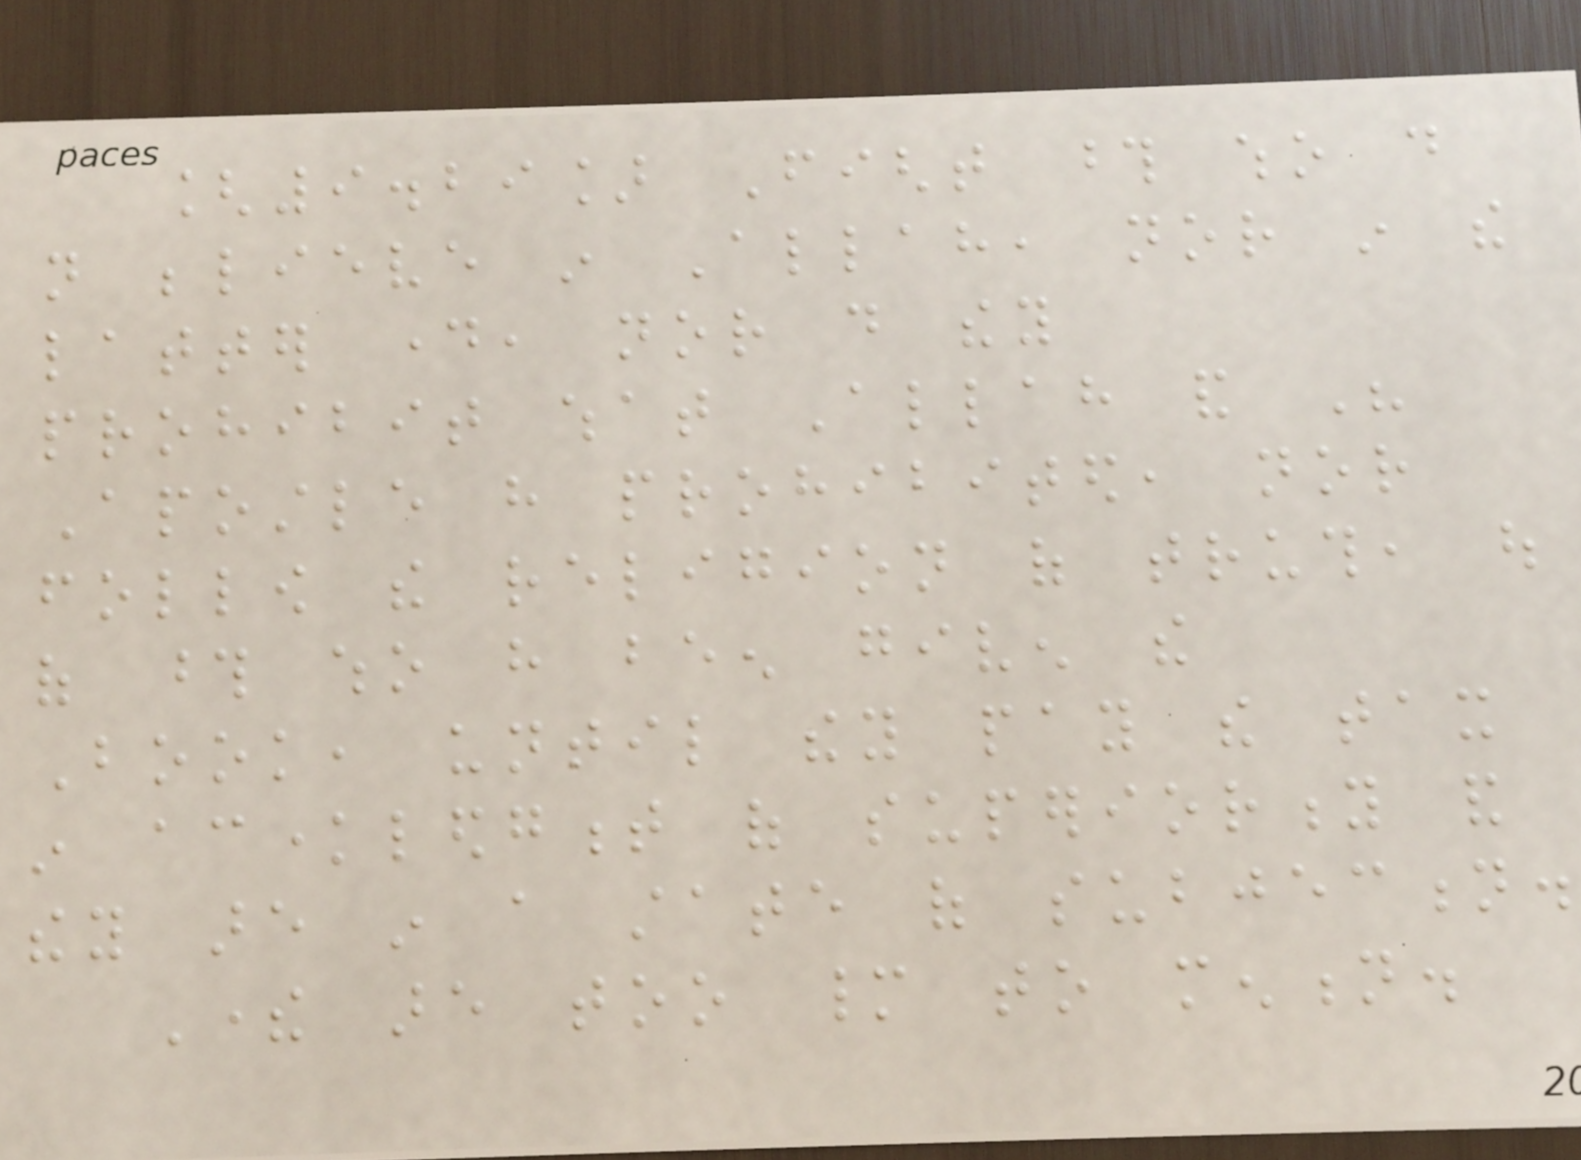[9.29] Fight those who do
not believe in Allah, nor in the
latter day, nor do they
prohibit what Allah and His
Apostle have prohibited, nor
follow the religion of truth, out
of those who have been given the
Book, until they pay the tax
in acknowledgment of superiority and
they are in a state of subjection.
There are too many to mention.
